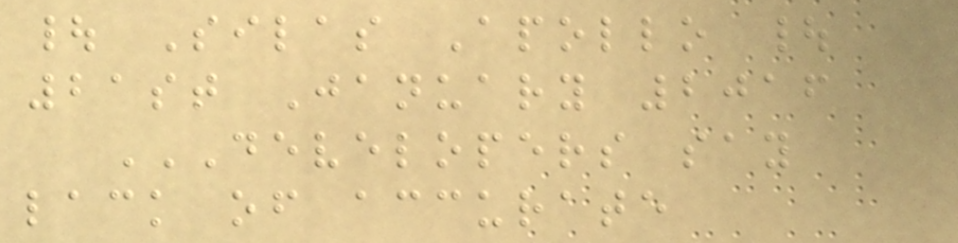| Silas Apollo |
21st January 2016
DEVELOPERS SAY
LACK OF ACCURATE
